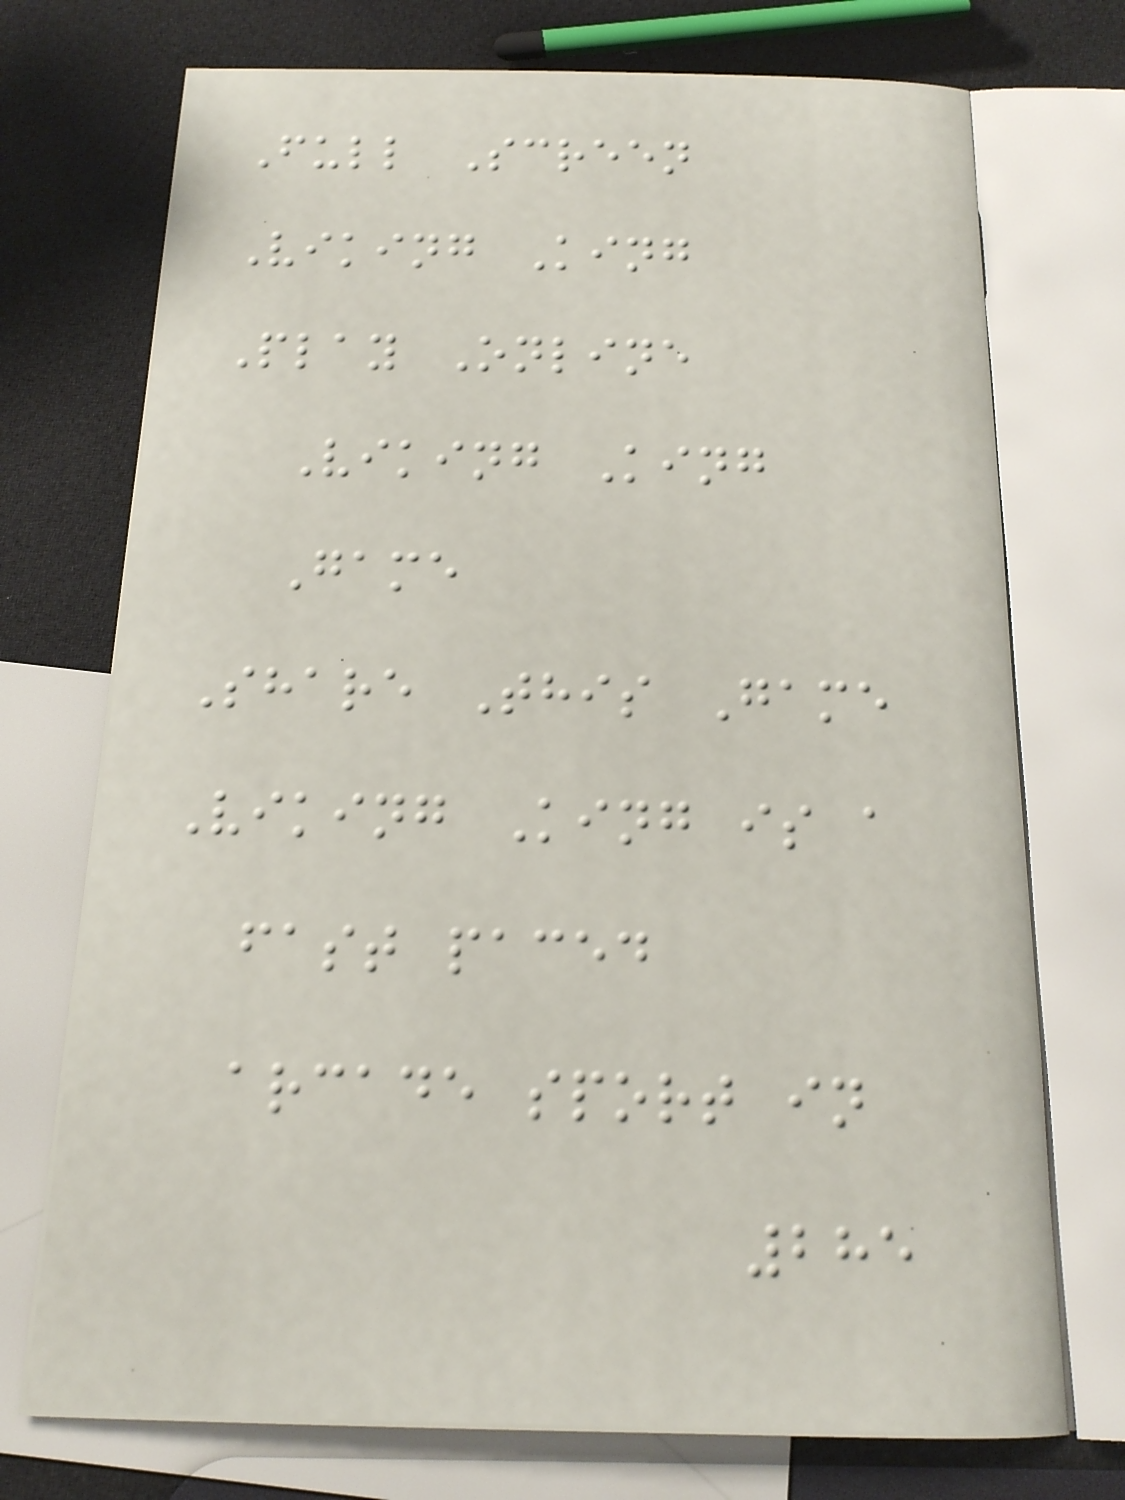Full Screen
Viking King
Play Online
Viking King
Game
Share This Game
Viking King is a
fast paced
arcade sport in
285
